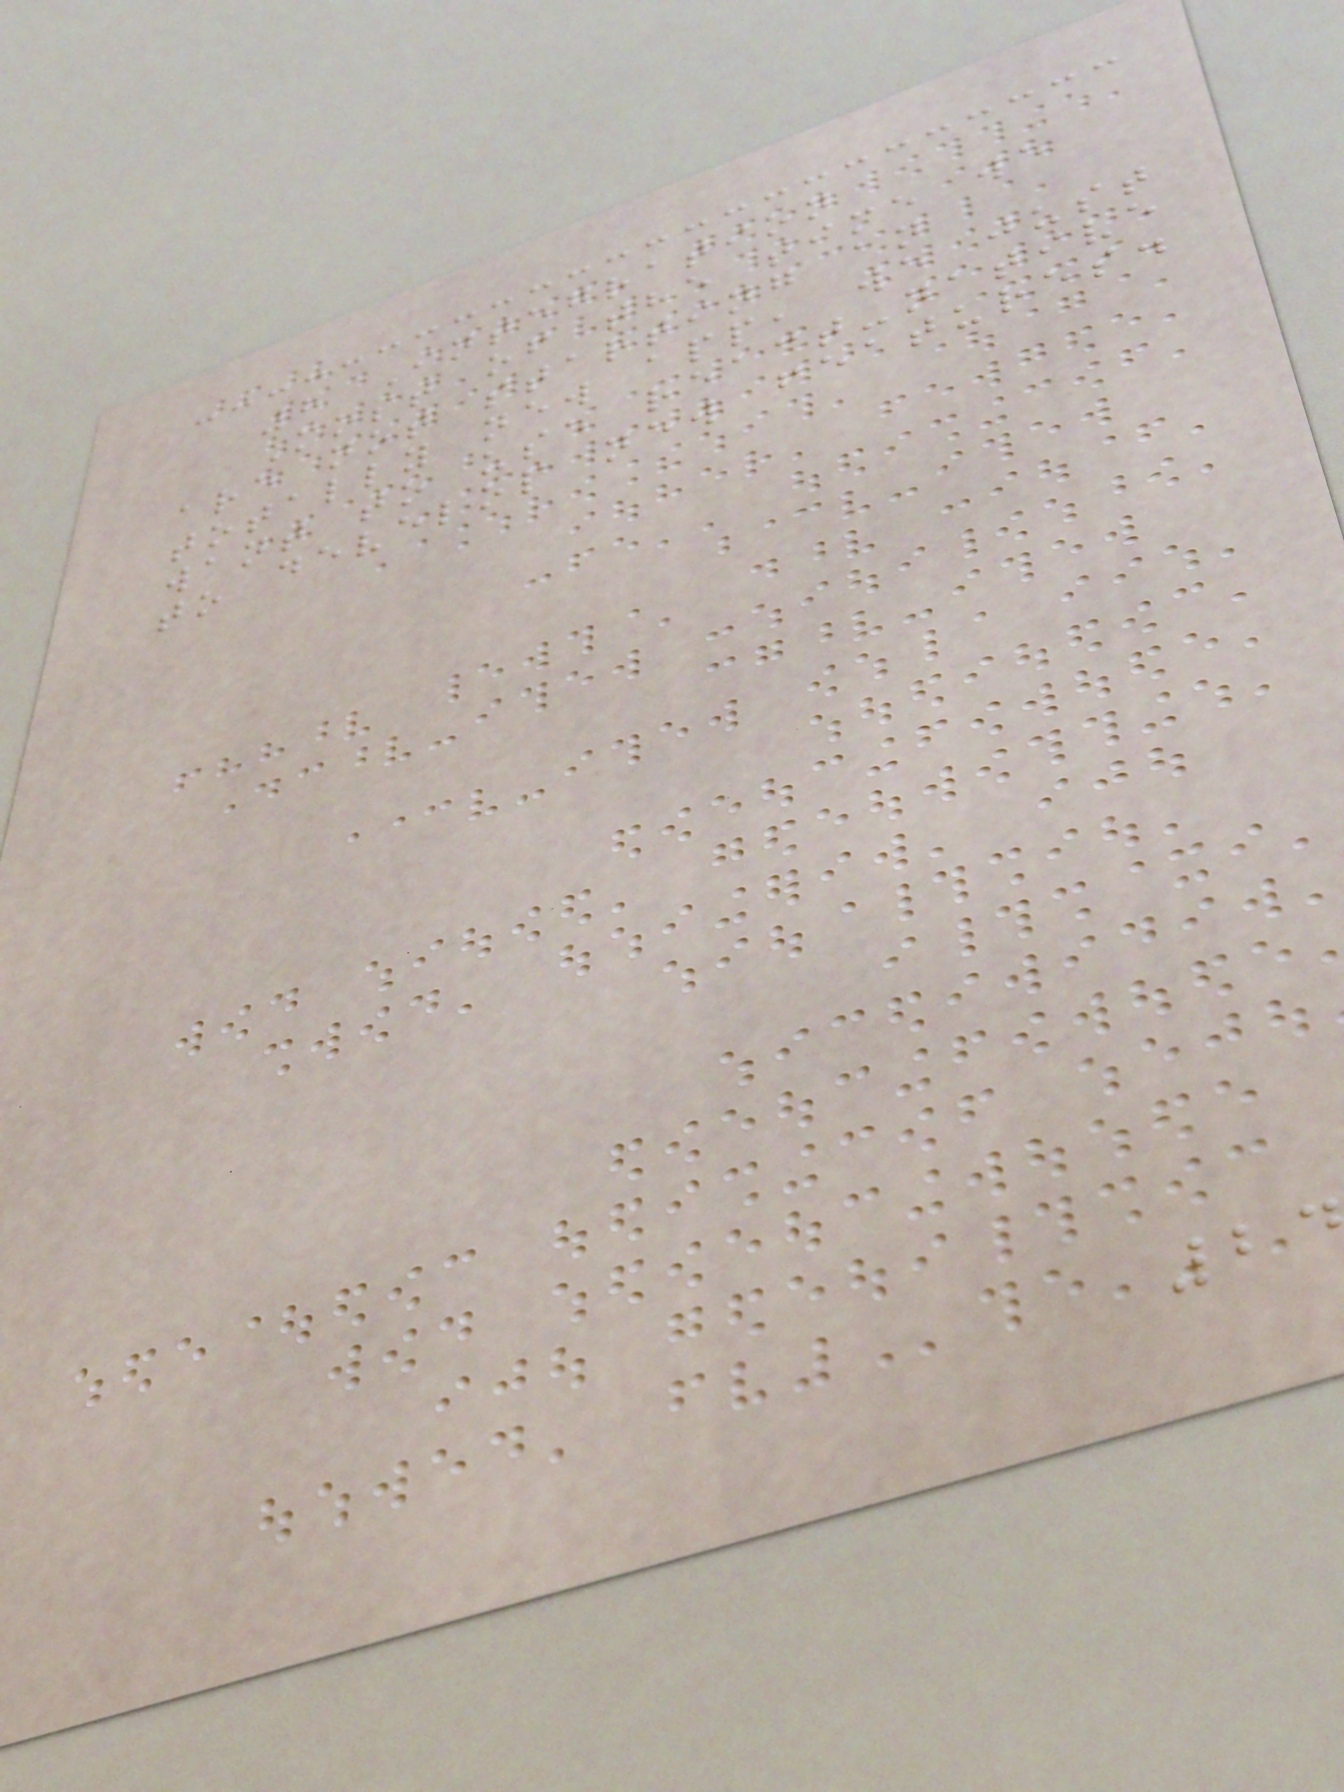8 Integration
Most of the time we
are not starting an
totally new app, we just
want to use react-native
to develop new features.
